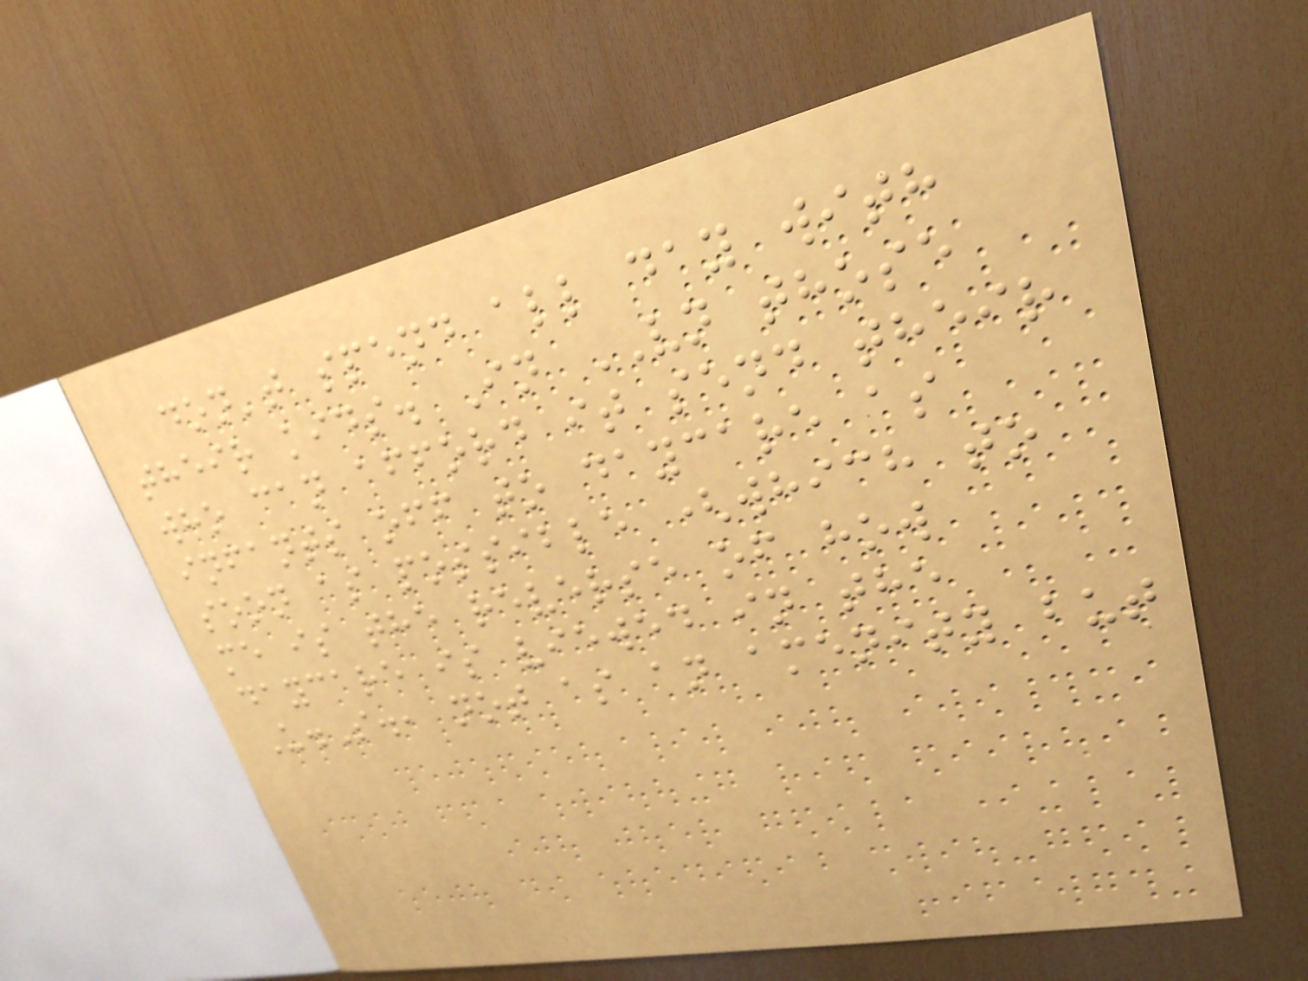don't spend all day with
their kids. In VN those
who can afford it send their
infants off to daycare as
soon as possible (which to
me is the reverse of how
daycare is viewed in the
U.S., not as an amenity but
